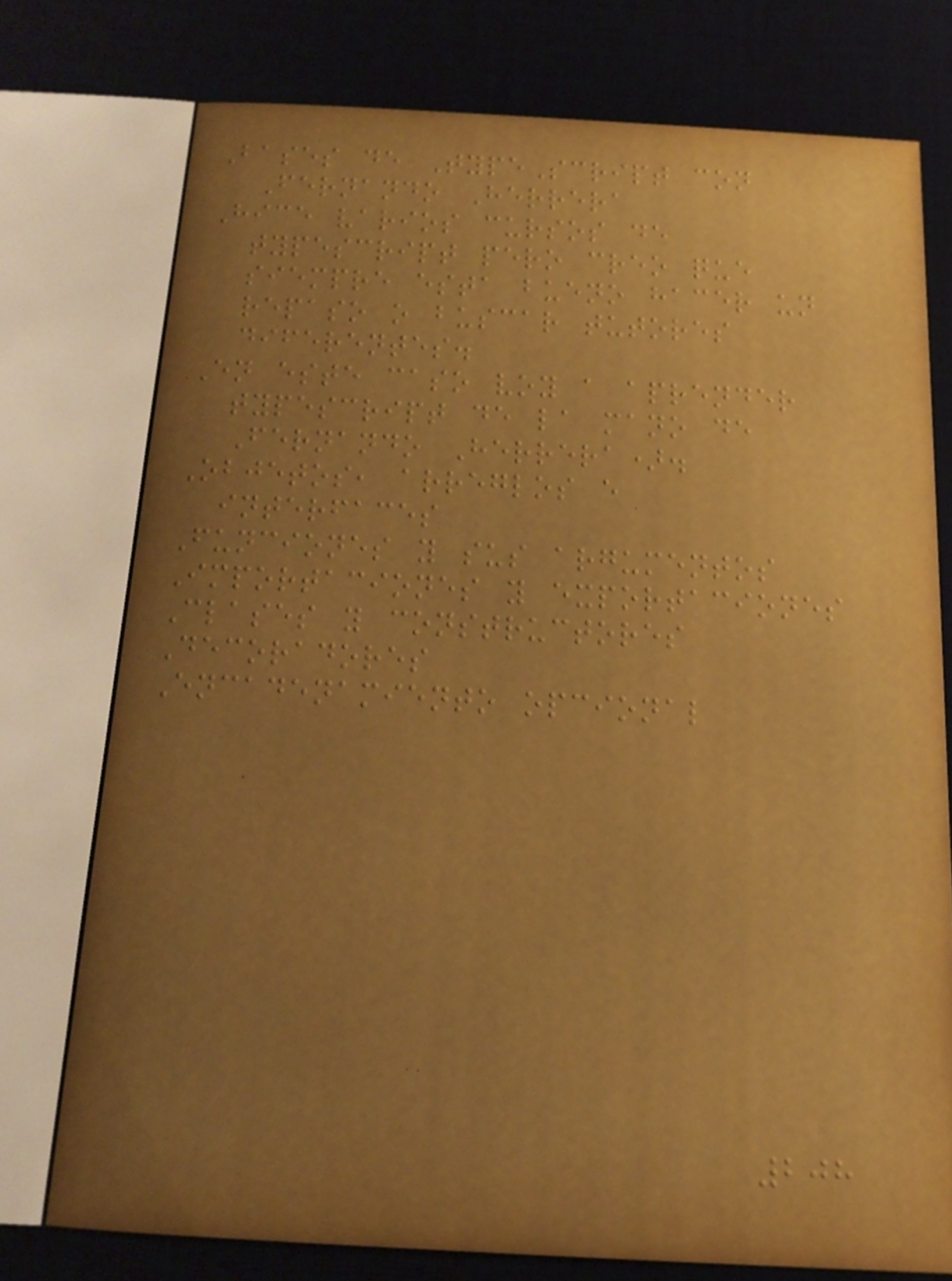Bases de TypeScript con
Fernando Herrera
Hice varios cursos de
typescript pero creo que
siempre esta bueno hacer un
repaso o buscar tutores
diferentes.
En este caso voy a aprender
typescript de la mano de
Fernando Herrera).
Objetos, arreglos e
interfaces
Funciones y sus argumentos
Importaciones y exportaciones
Clases y constructores
Decoradores
Encadenamiento opcional
208
